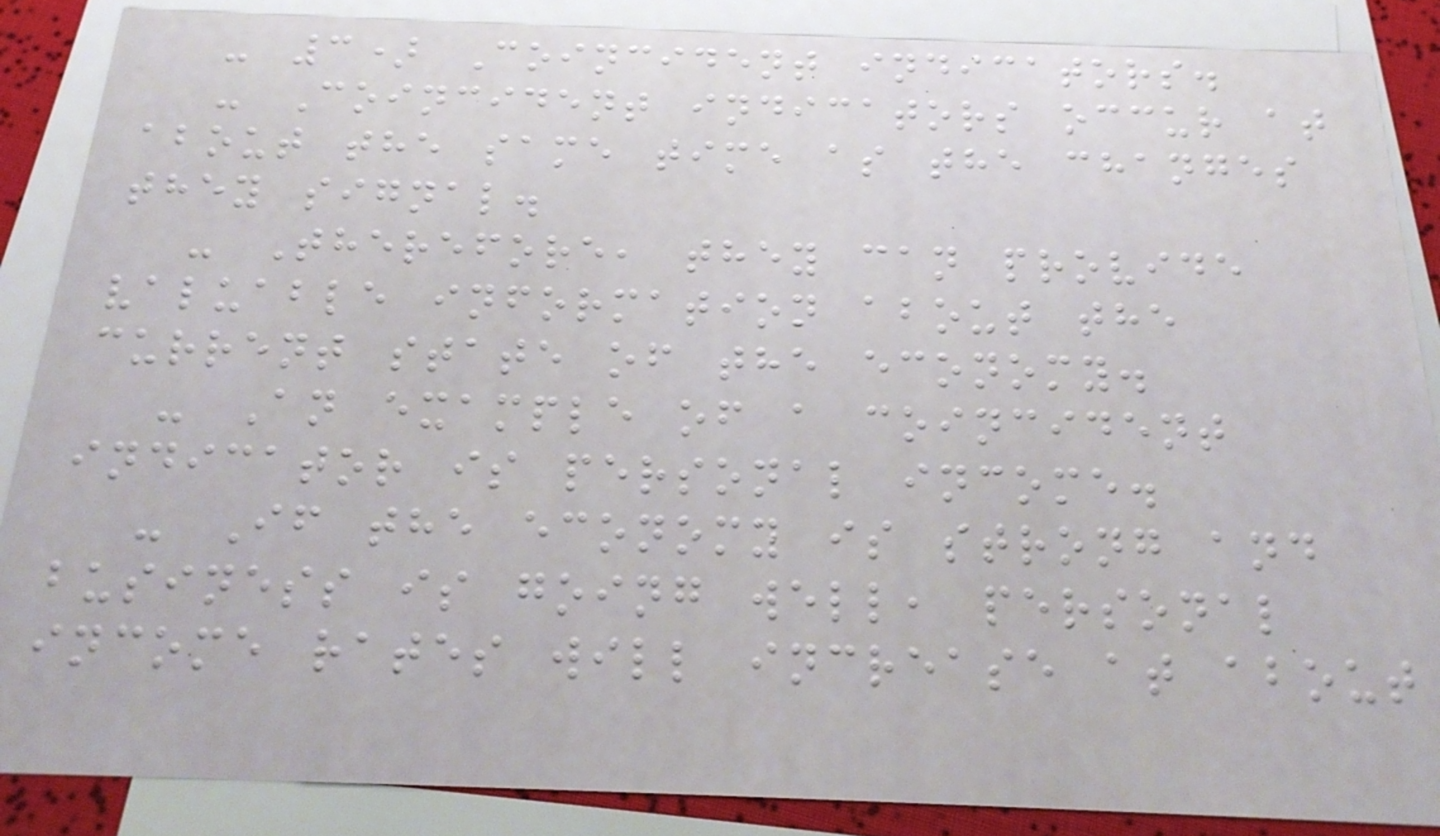- 3) Coincident indicators.
- Coincident indicators occur at
about the same time as the changes
they signal.
- Therefore, they can provide
valuable information about the
current state of the economy.
- An example of a coincident
indicator is personal income.
- If the economy is strong and
business is going well, personal
income rates will increase at about
